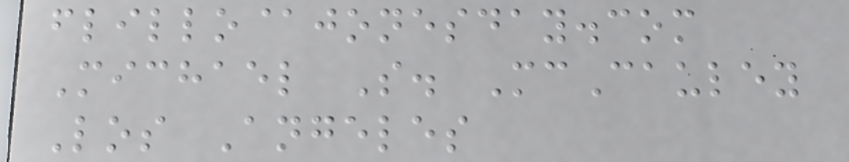flillo@jonesday.com
Michael S. McCauley
Los Angeles
